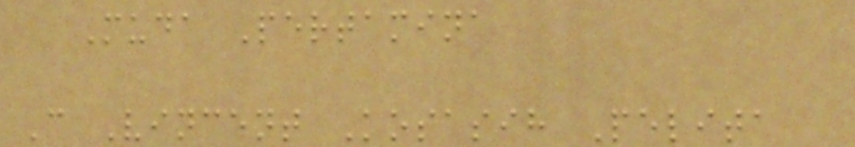Muda Pertamina
C Vincent Kosasih Pelita
